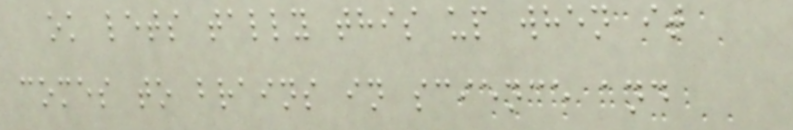ok lets tally this up when it
comes to brains in science and
